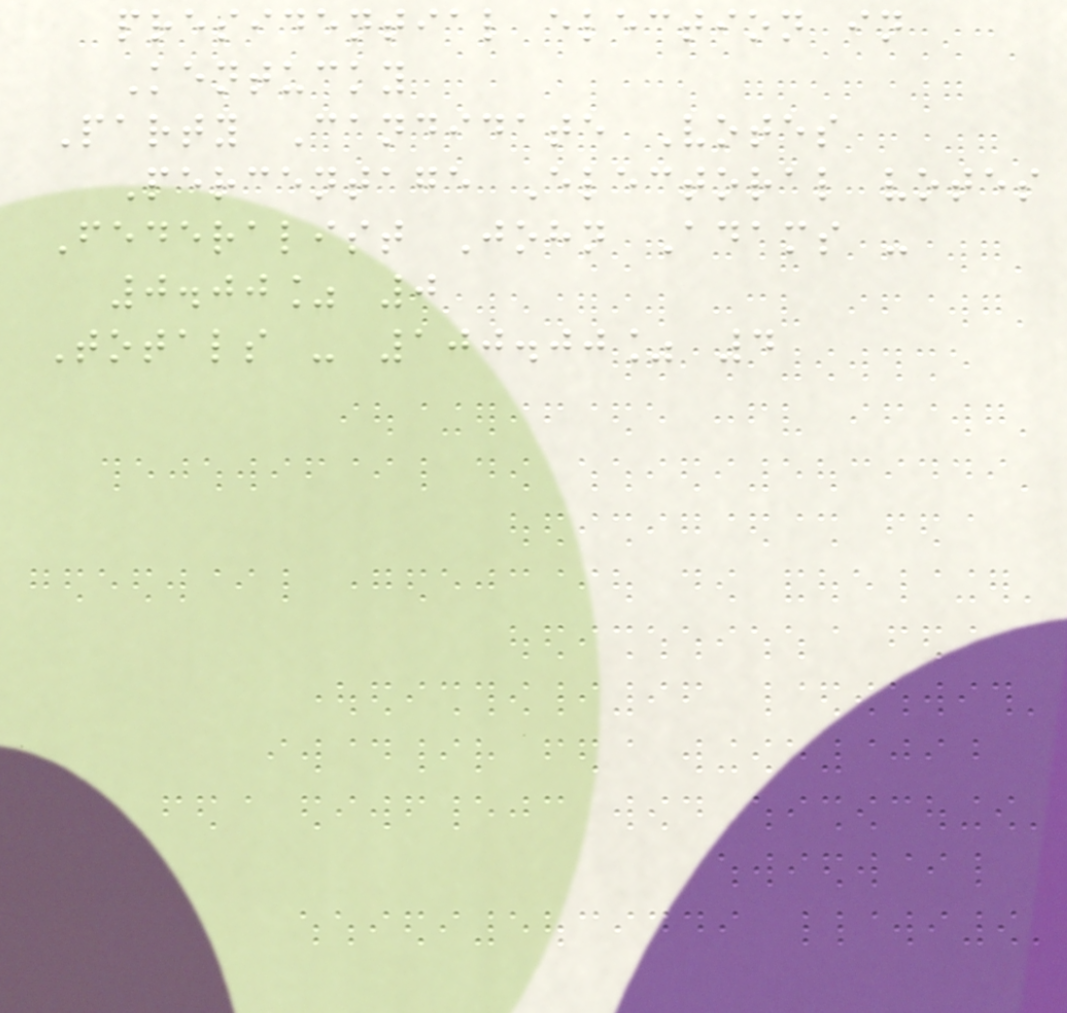presidential election in
Kentucky
Party Candidate Votes
Percentage Electoral votes
Federalist John Adams -
0.00% 0
Totals - 100.00% 4
